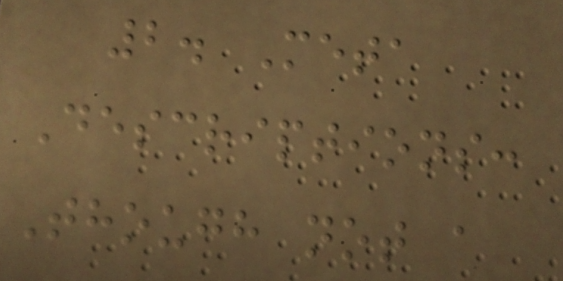2. Meta
Descriptions:
Though not a
